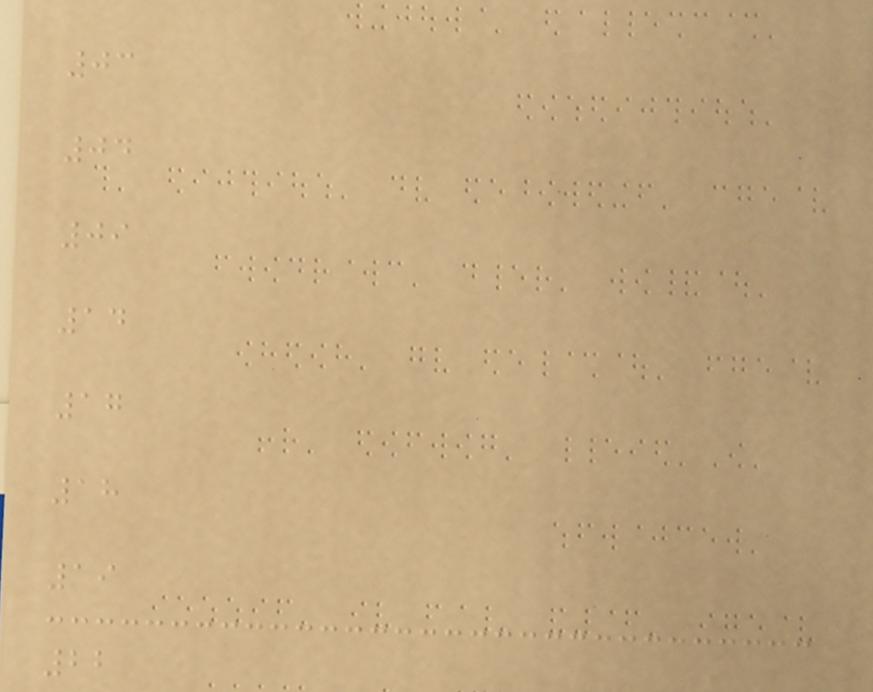03
04
09
14
17
18
19
22
